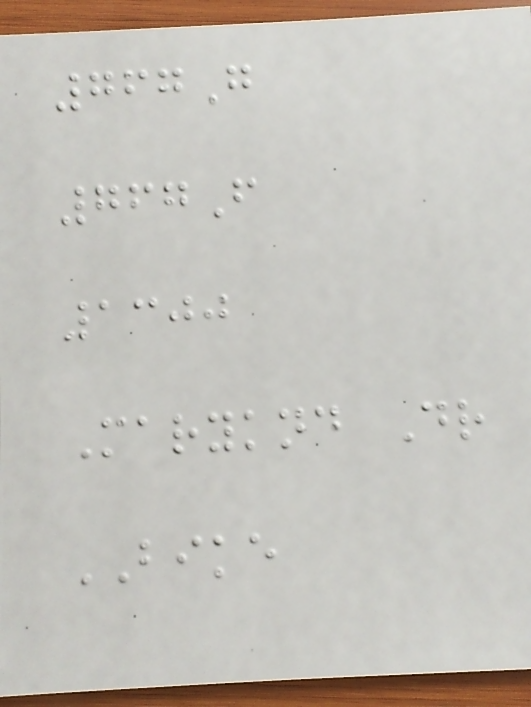767G
767F
1300
Maryknd Dr
BIKE
